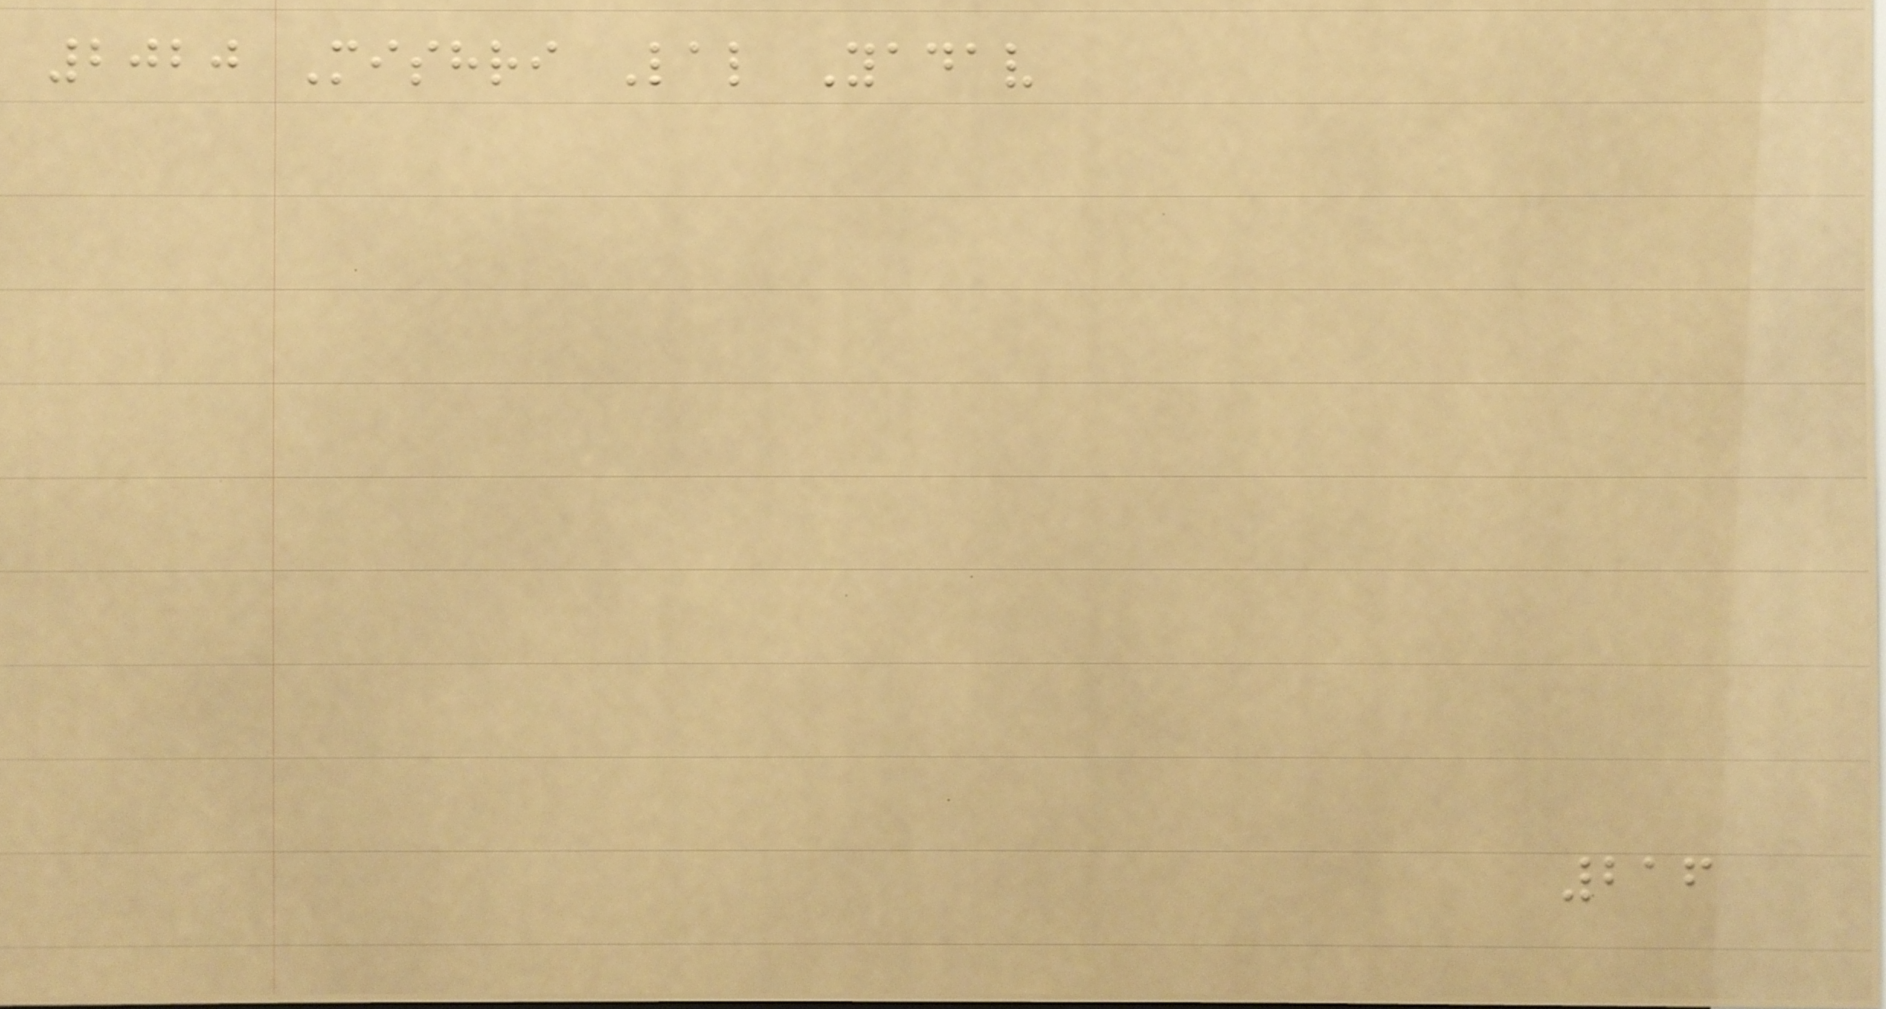2020 Mishri Lal Yadav
216
